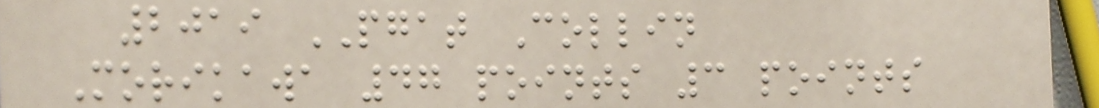2019 PGAT Collin
Morikawa 47 points 3 points
